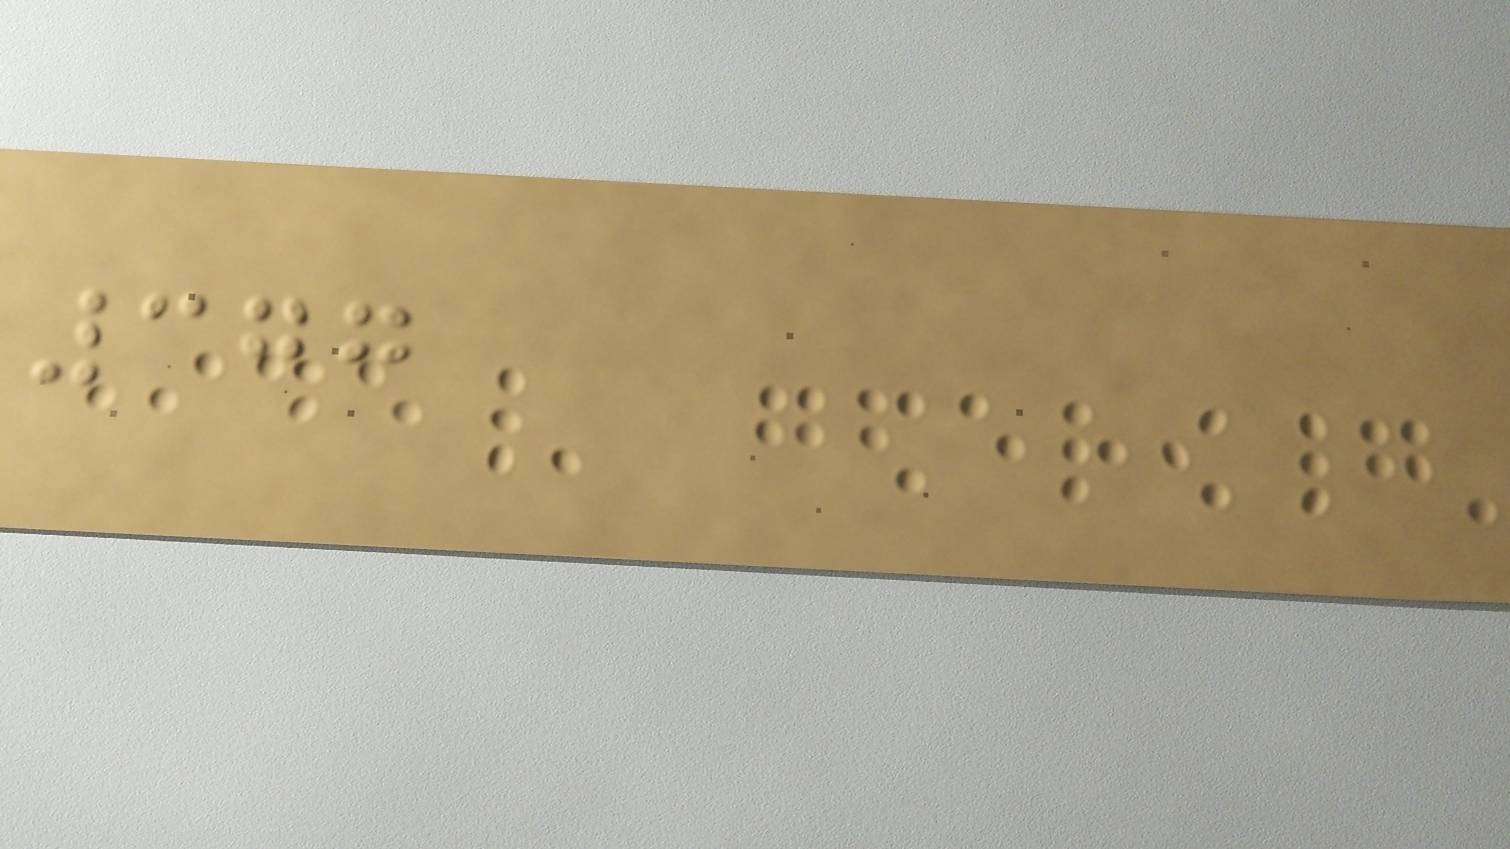377
